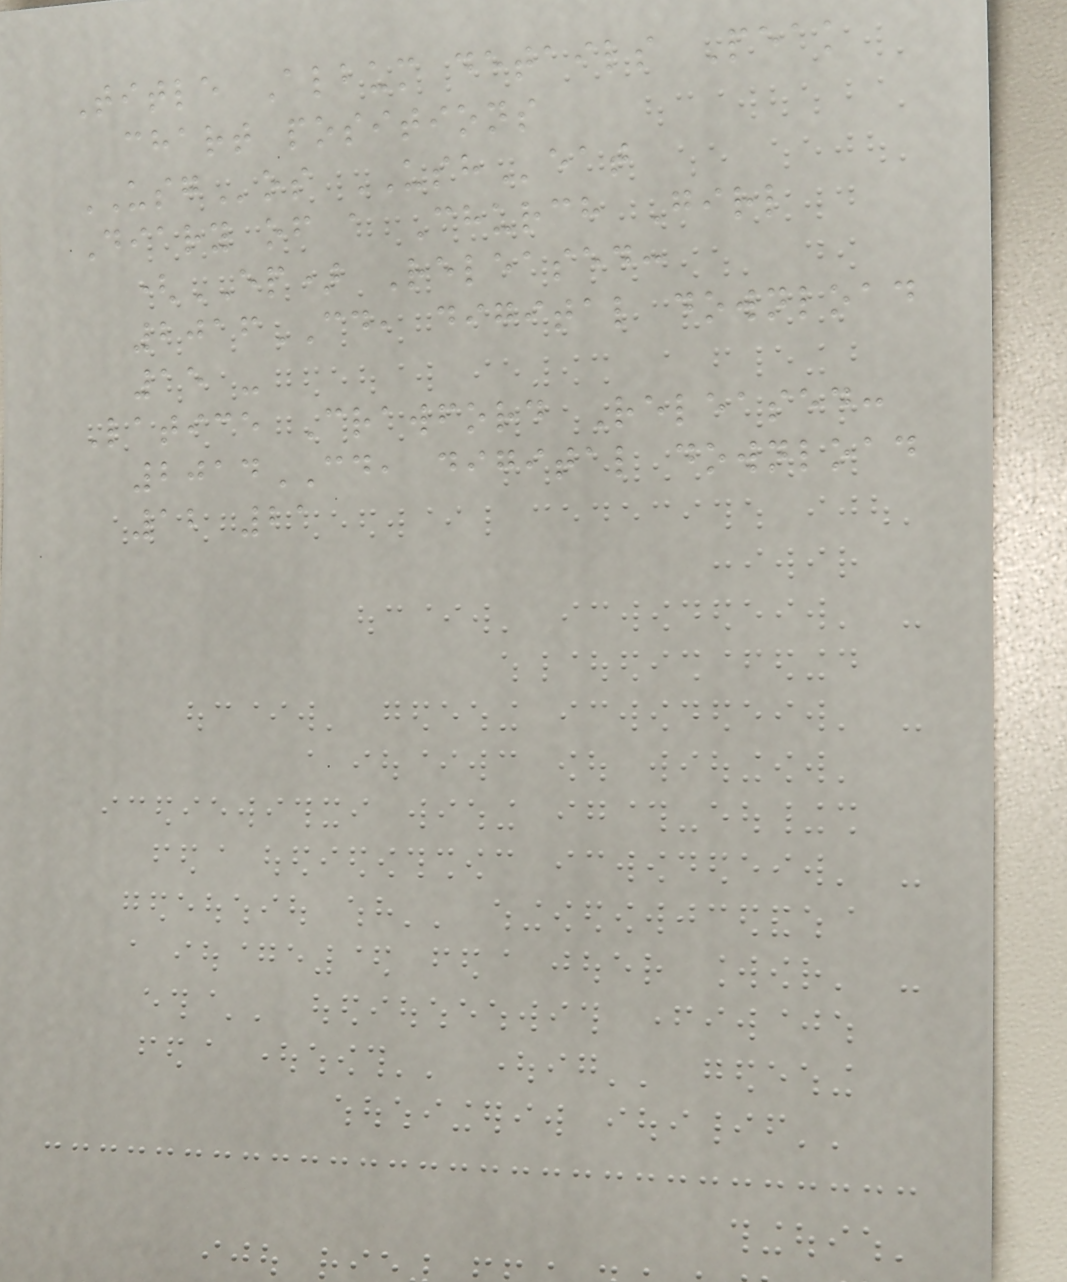Title Album details Peak
chart positions
USGos USHeat
Diary of a Church Girl
(EP) Released:
2016CD, digital download
15 -
Latice Crawford Released:
2014CD, digital download
12 21
